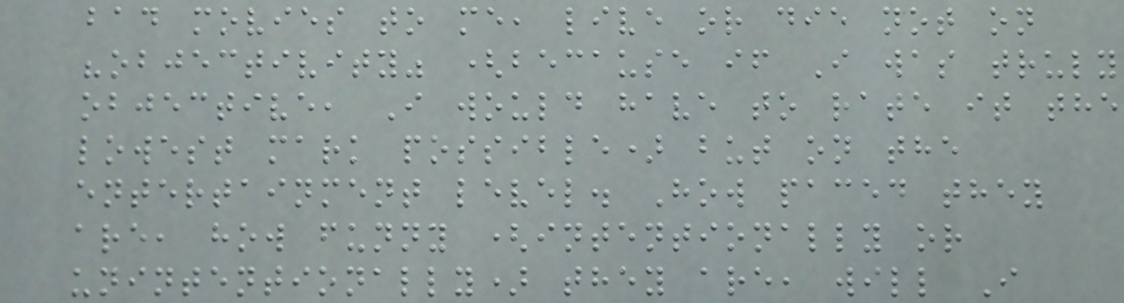bad movies to me, live or die not on
"objectivity" (because if I was truly
objective, I would have to rate it the
lowest mark possible) but on the
entertainment level. How paced they
are, how funny (intentionally or
unintentionally) they are, will I
